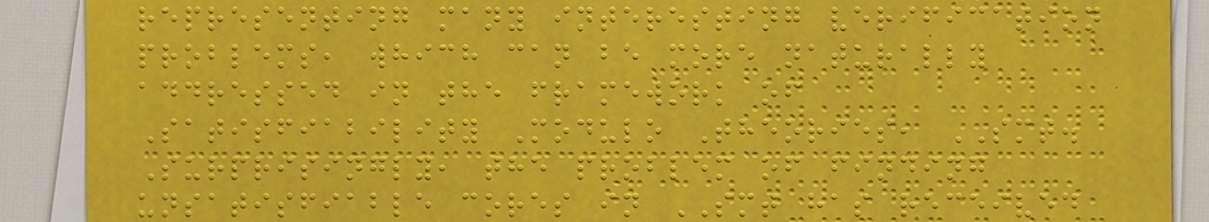representing many interesting verification
problems, which can be more naturally
addressed in the framework of
Satisfiability Modulo Theories, SMT.
Surprisingly, the problem of finding
unsatisfiable cores in SMT has received
